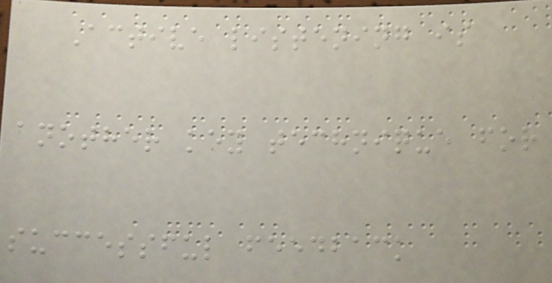Active listening is
another key technique for
successful feedback
